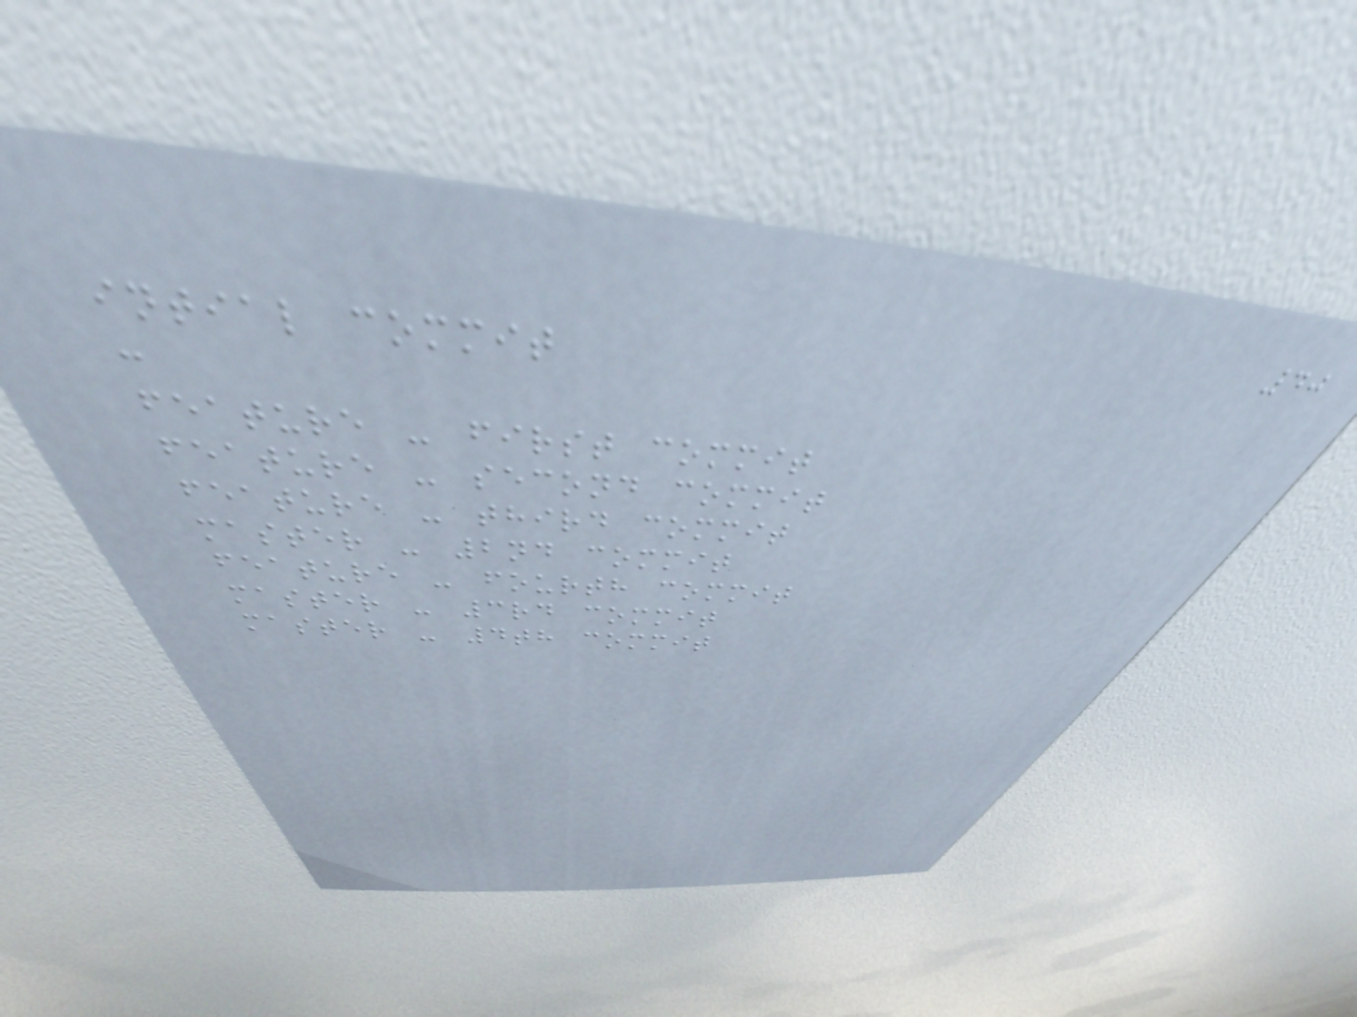40
intial commit
:
feature - first commit
feature - second commit
feature - third commit
master - 2nd commit
feature - fourth commit
master - 3rd commit
master - 4th commit
